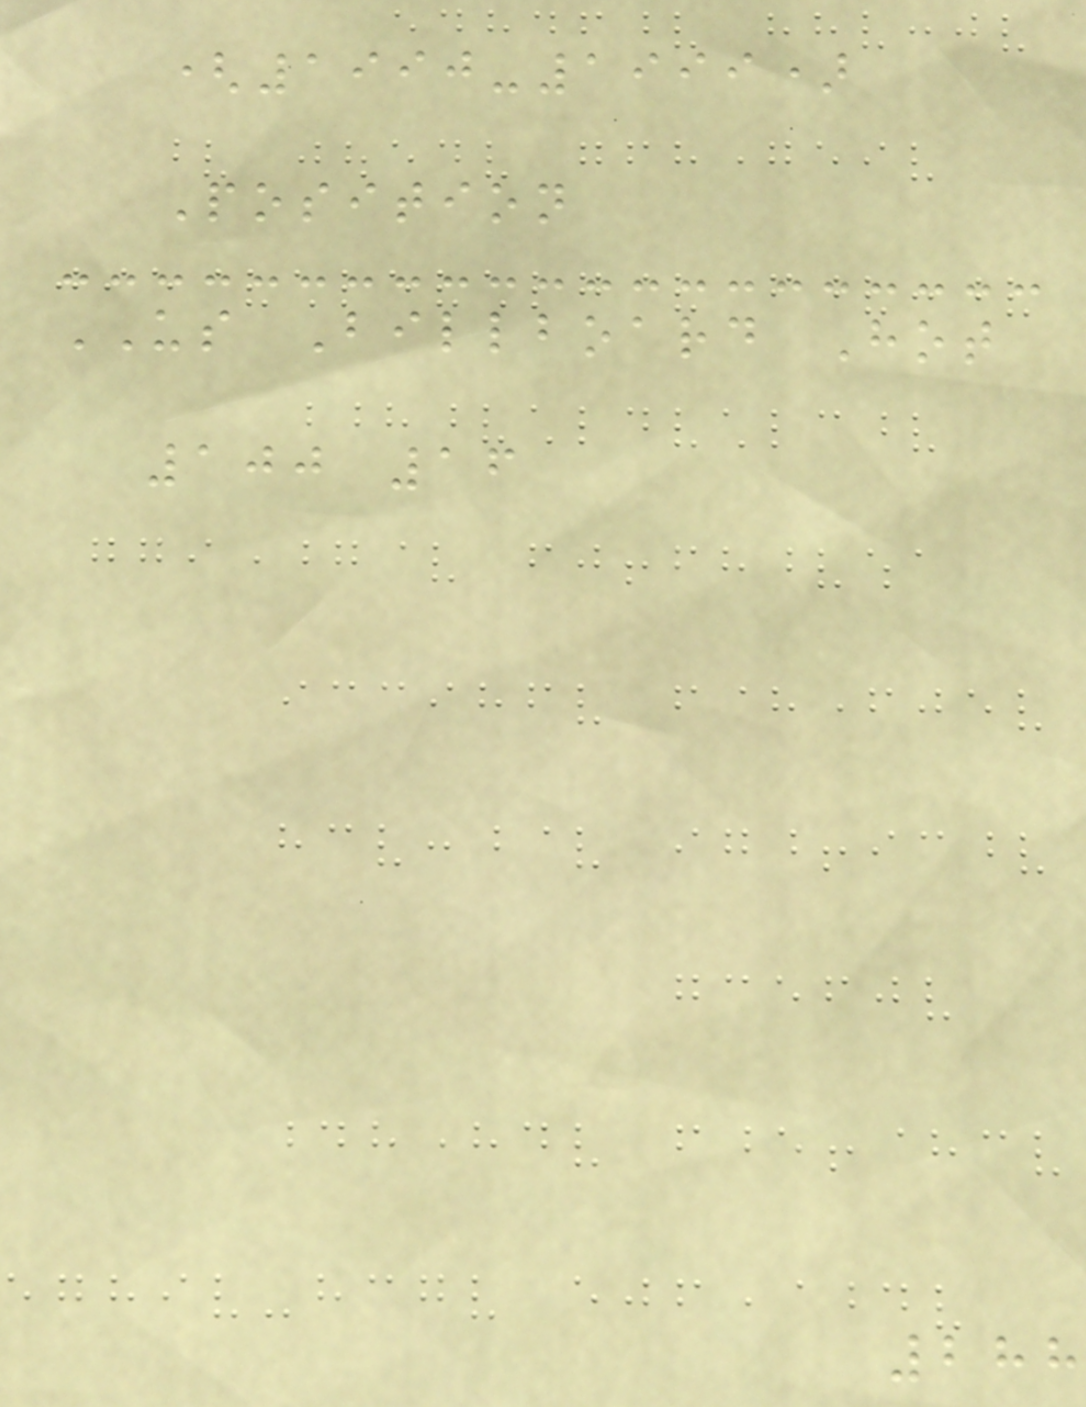(1990-1999)
Position
US Billboard Hot
100 16
288
